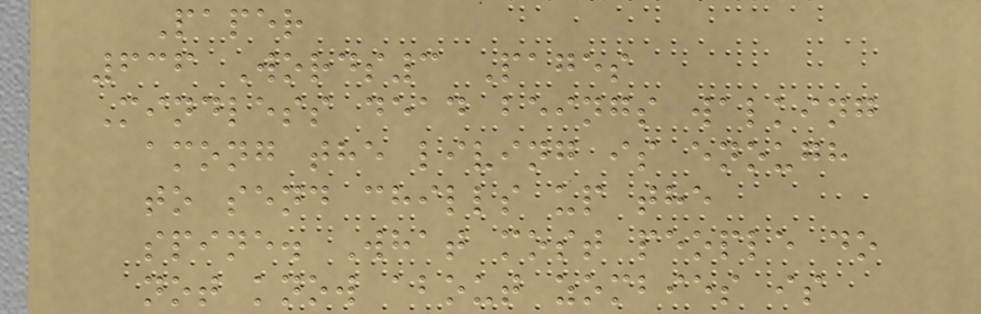Paper
636 Words3 Pages
Mindless dead beings walking
among the living is enough
to send chills up the
spine. What most people do
not know about zombies is
